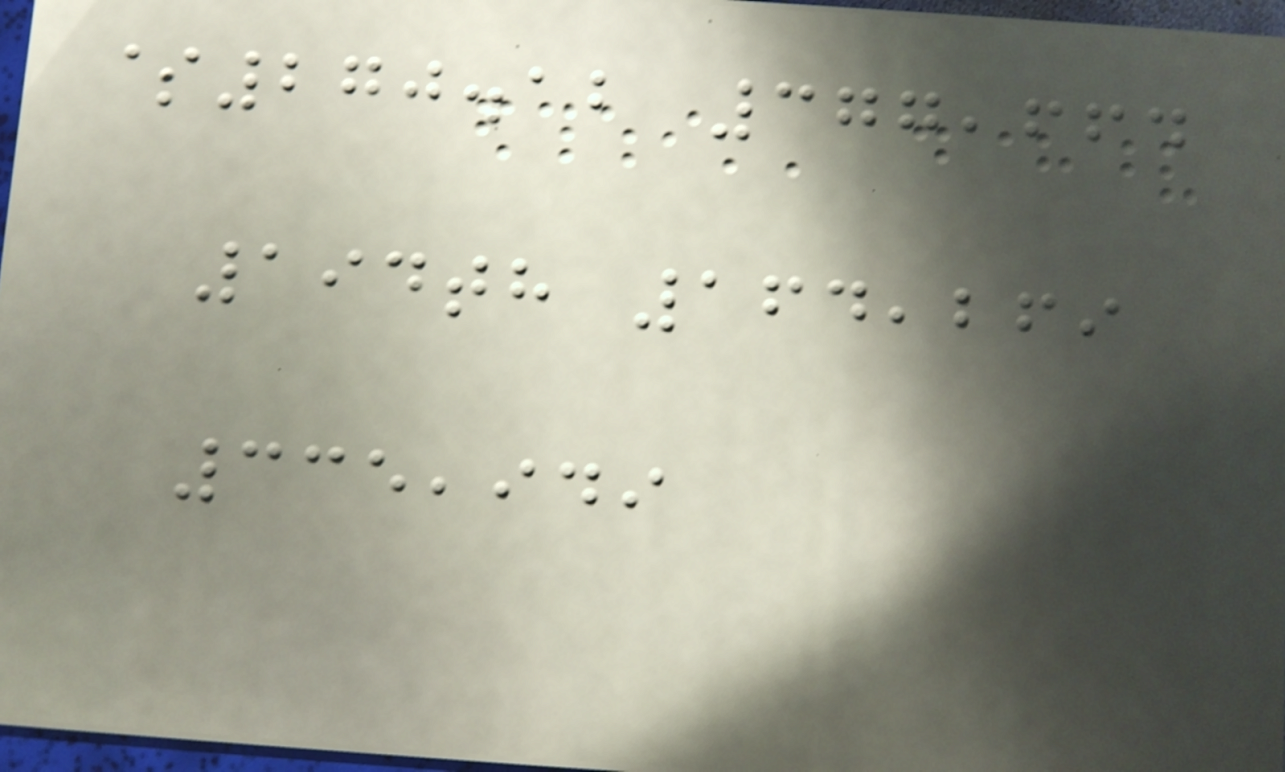$270.12 377,664
194th 164,269
335,949
